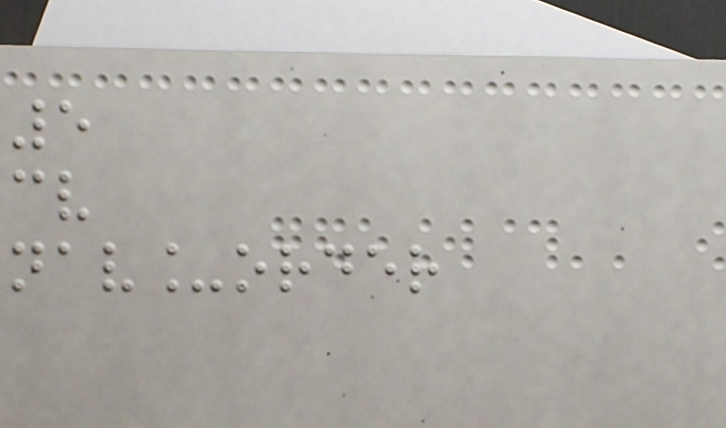5
cv
nav_order
